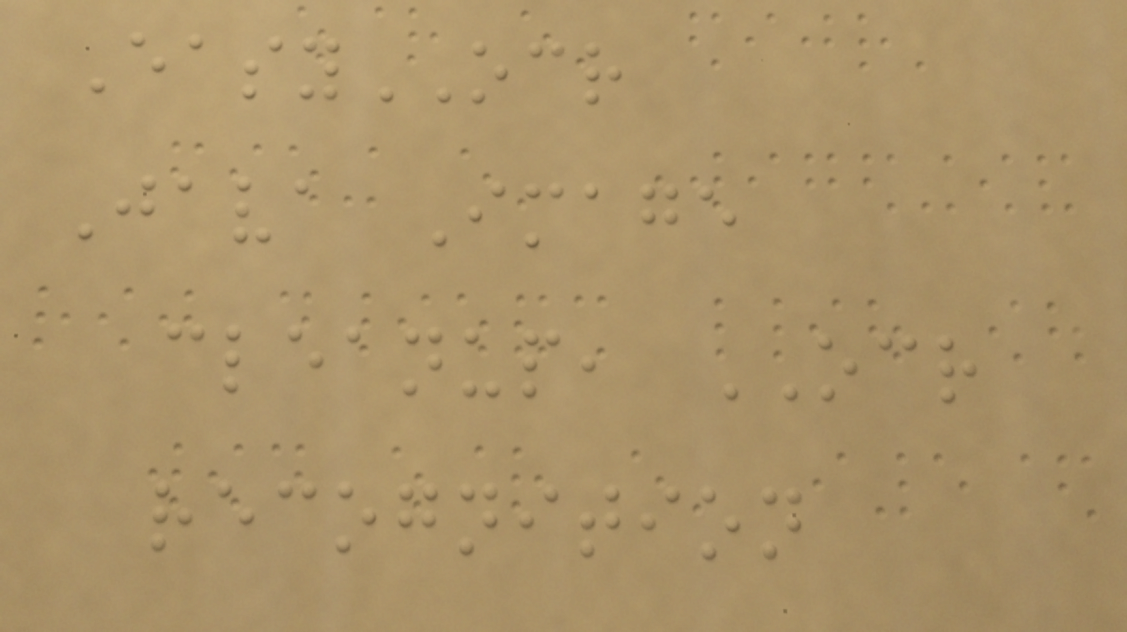EasyOCR
Java Image
cleanup, OCR
recognition
